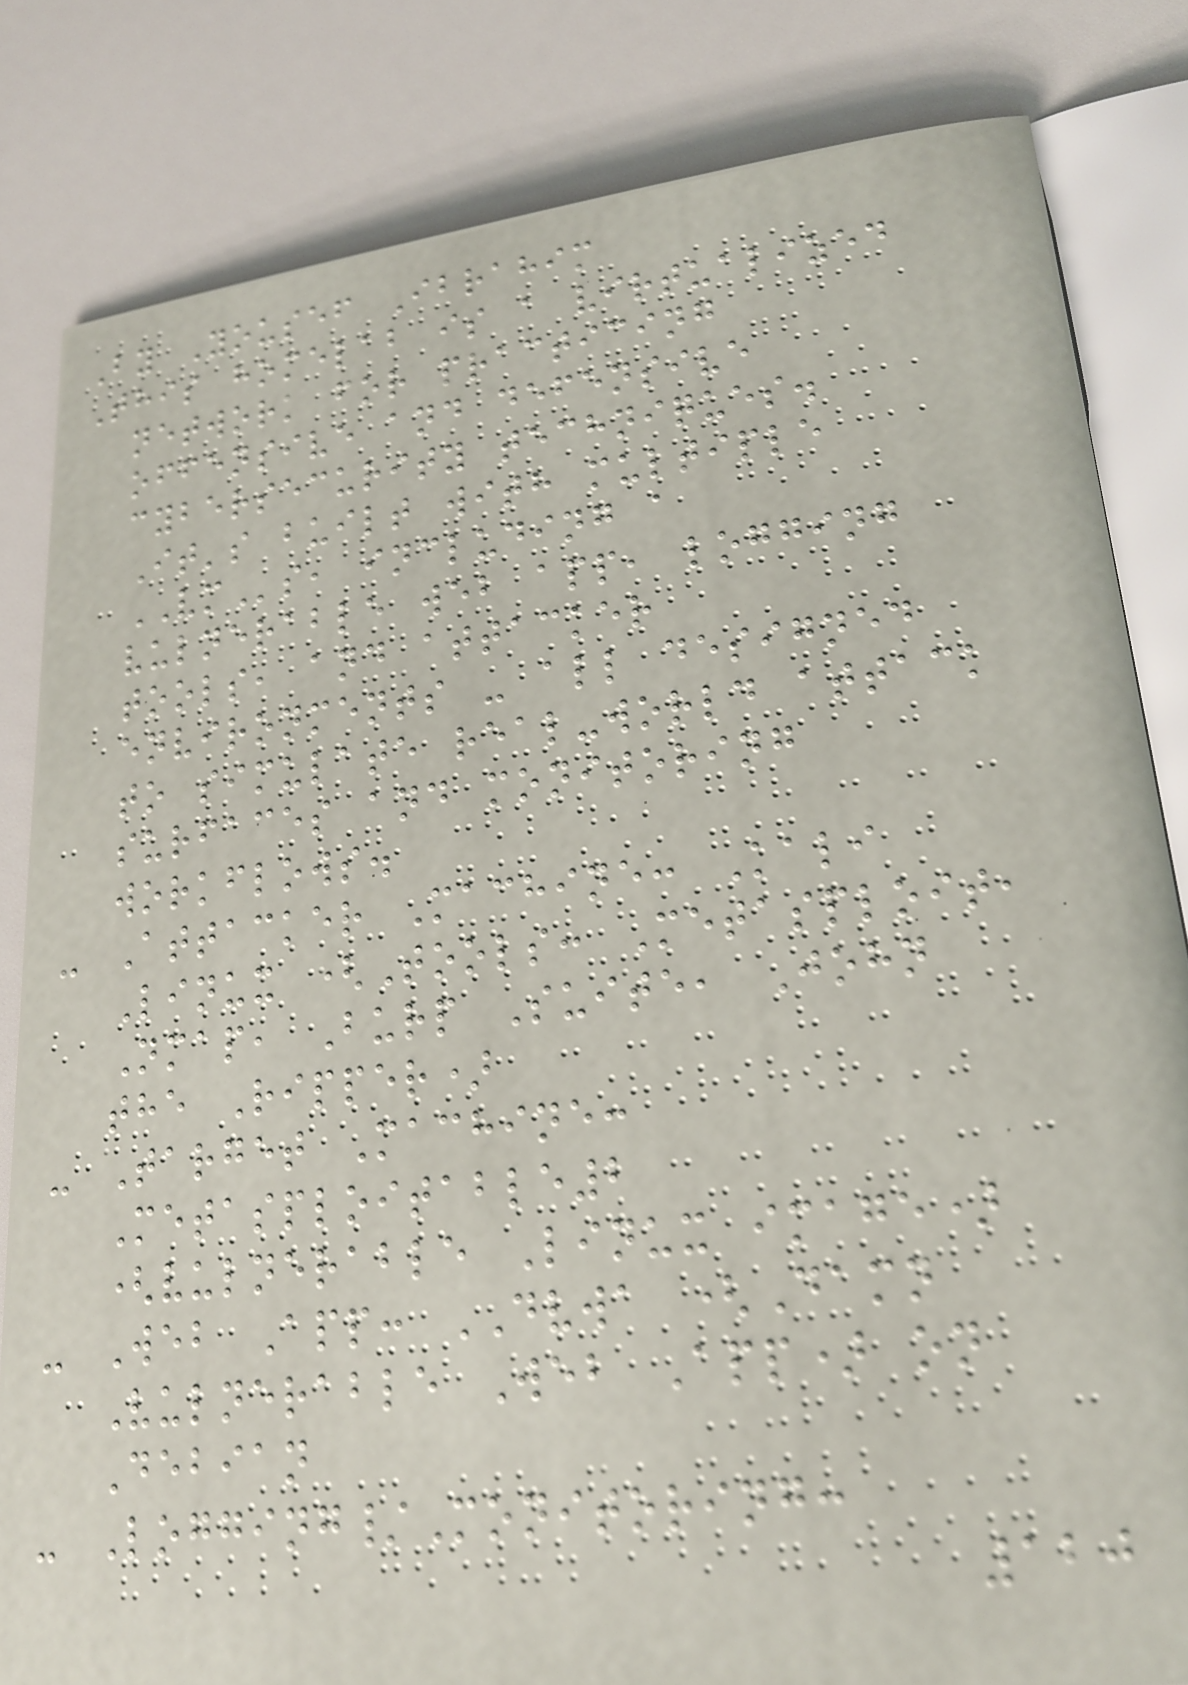By Yousef Ibrahim
This homelab is a virtualized
network for practicing
offensive and defensive
cybersecurity techniques.
It's built with multiple
VMs, including a
vulnerable web app, logging
tools, and attacker
environments - all designed
to simulate real-world attack
surfaces and monitoring
workflows.
- Attacker Machine: Kali
Linux (Tools: Metasploit,
Nmap, Burp Suite, John
the Ripper)
- Target Machine:
Metasploitable2
(vulnerable Linux image)
- Web App: DVWA (Damn
Vulnerable Web App) on
Debian
- Logging/Monitoring:
120
